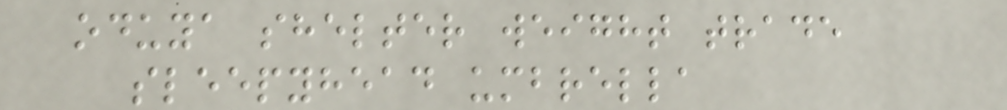oduya shelter weight trade
sleepyhead umbrella
